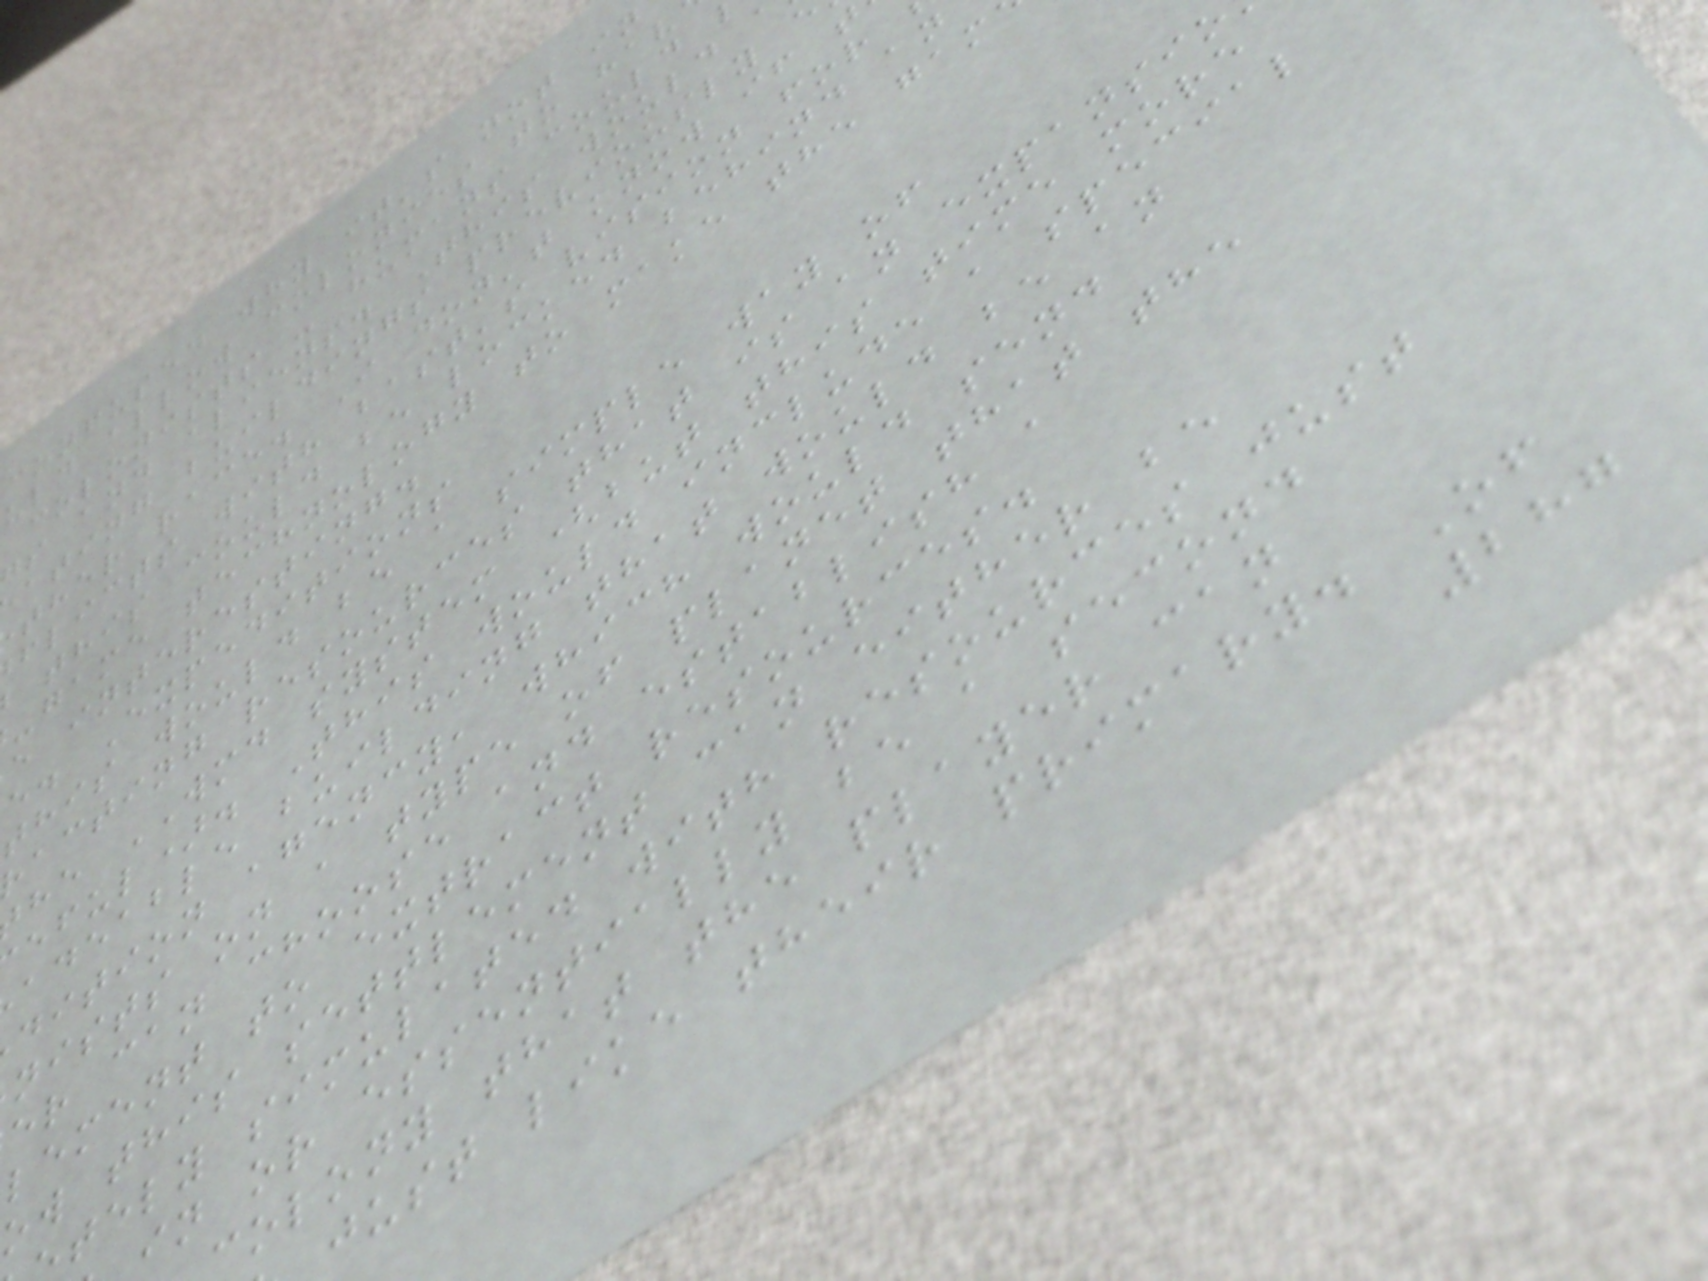confused why it's not in
uld allow colonies to hav
colonists - humans could
s and aliens. This would
ating buildings previously
ther race. I don't know if t
flicts with bast's vision for
this could be locked behind an
-game technology to make the gam
e interesting.
e. Expeditions
this would be a simple way of
acting resources that is an expansio
he WMD system (but this time more
eful). This would include a special
adeable building that would be an
dition agency, which would send
nists on a type of planet that the
er can choose and establish a
lement to extract resources.
ow this settlement can either be
tely simulated with resources just
in or essentially be a second
olony that the player can
just like their primary. Of
287
